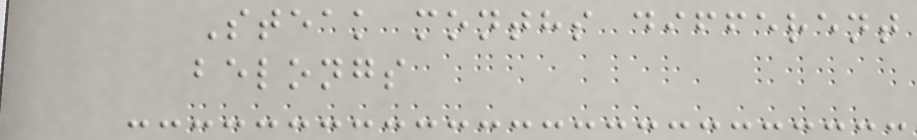Steak months different
belongs
